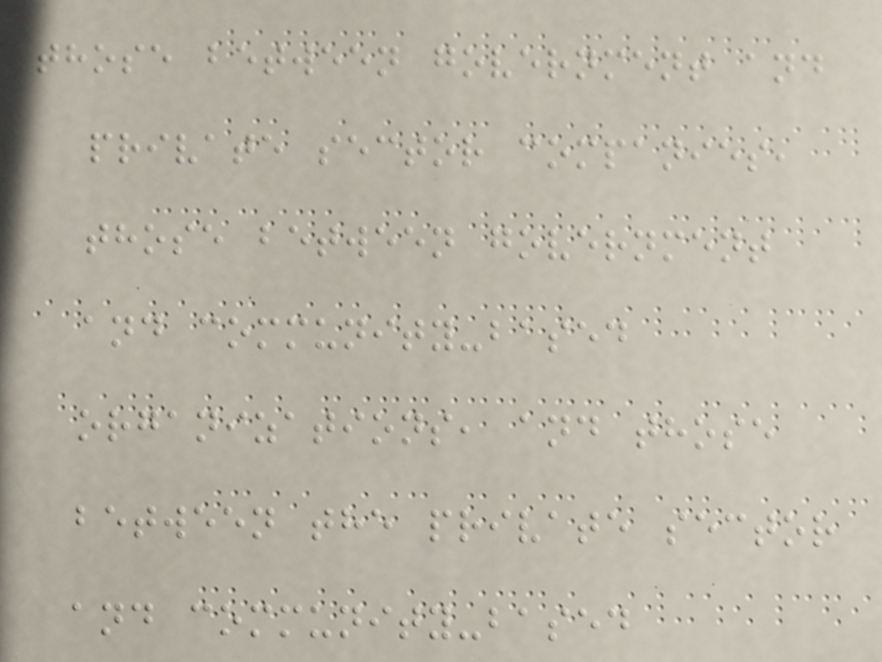those between government and
private sector companies,
those between government
and community-based
organizations, and those
between the private sector
and community-based
